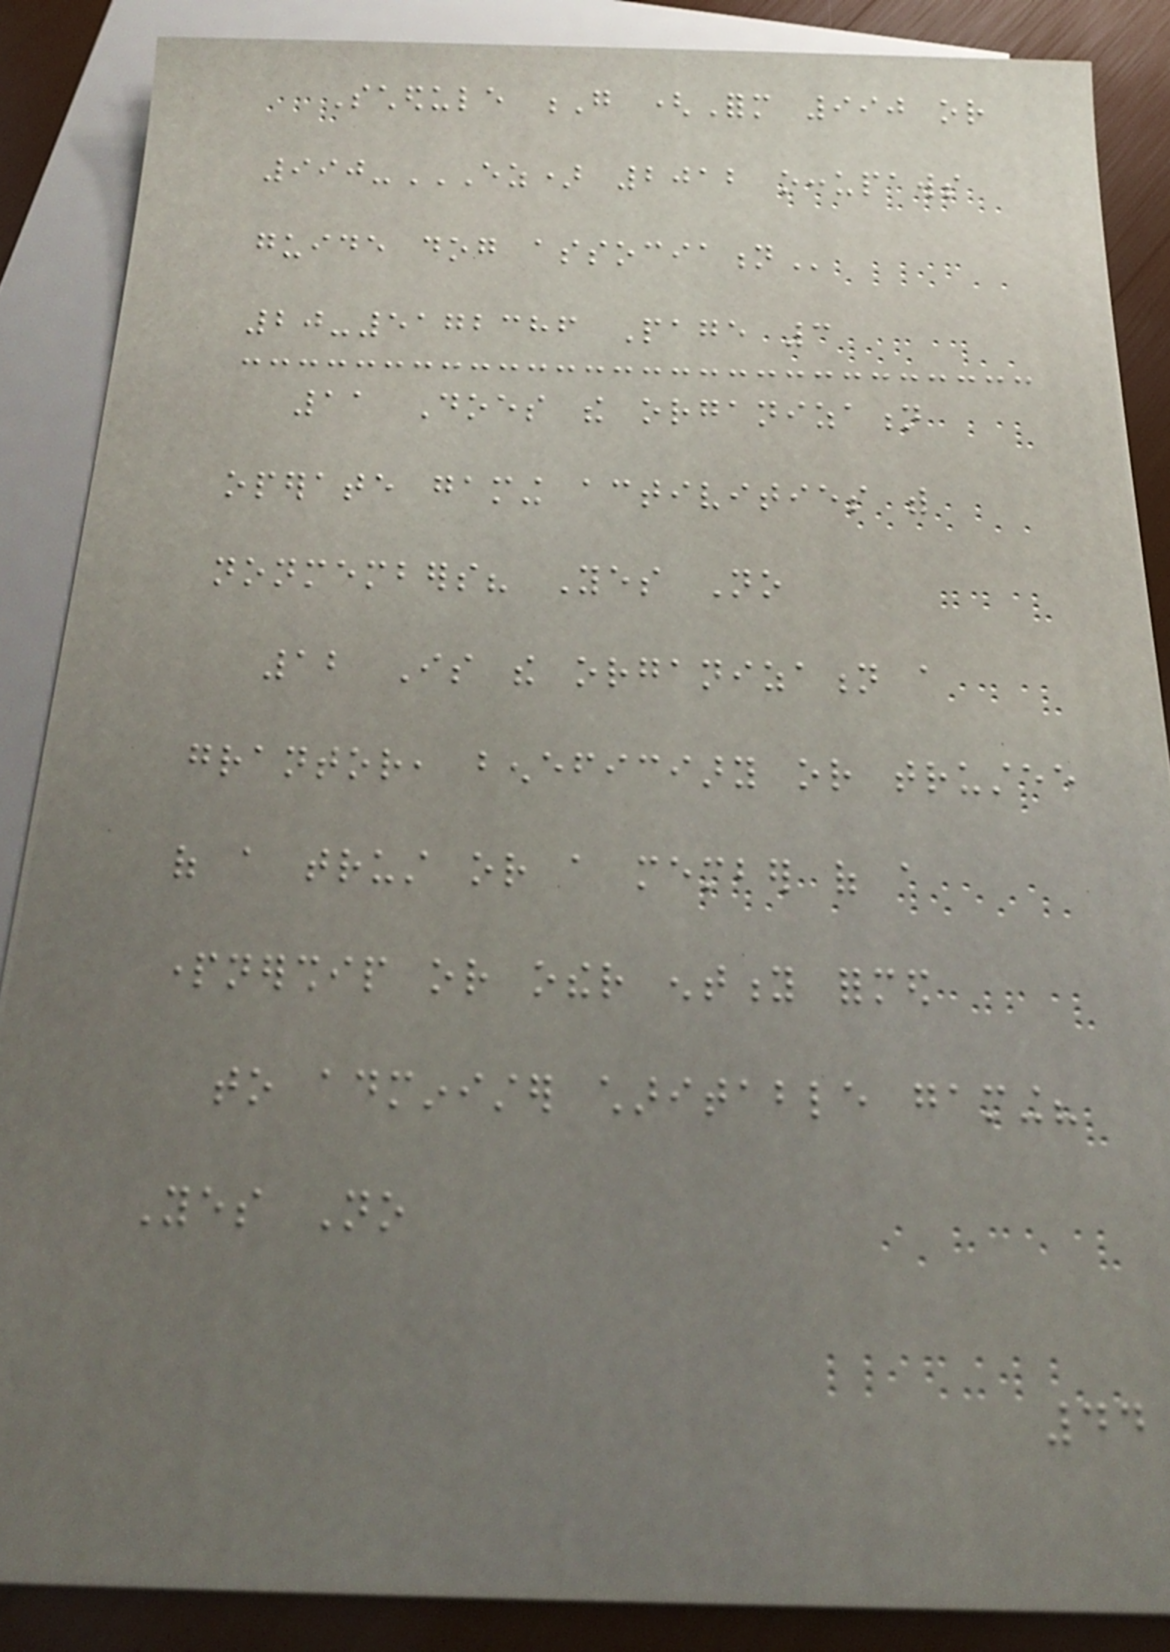Schedule G (Form 990 or
990-EZ) 2012 OCCUPAWS
GUIDE DOG ASSOCIATION
20-5172386 Page 3
11 Does the organization
operate gaming activities with
nonmembers? Yes No
12 Is the organization a
grantor, beneficiary or trustee
of a trust or a member of a
partnership or other entity formed
to administer charitable gaming?
Yes No
44
